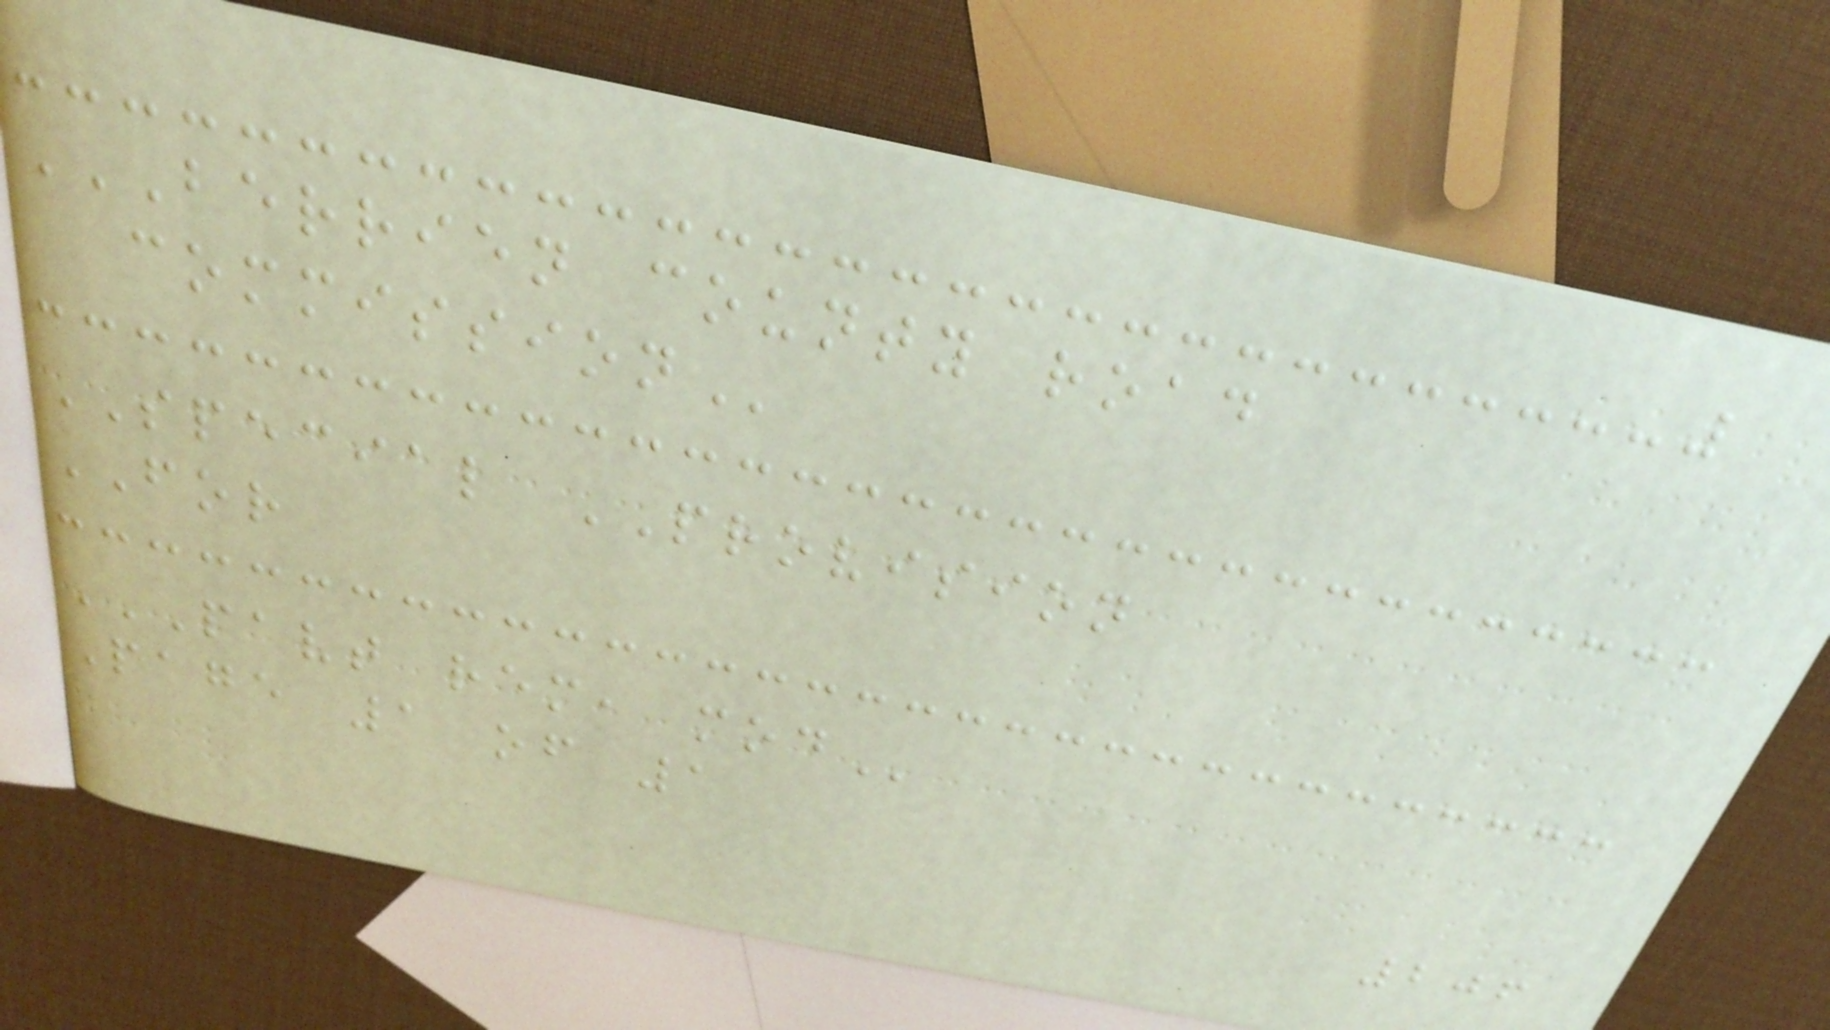BERRIEN COUNTY ROAD
COMMISSION
SPECIAL PROVISION
FOR
PAVT REM, MOD
Page 1 of 1
206
